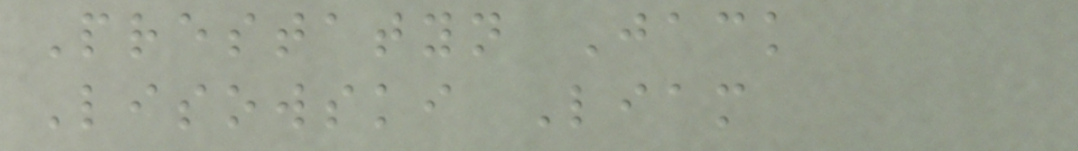Prestatyn Jack
Lisowski Liam
